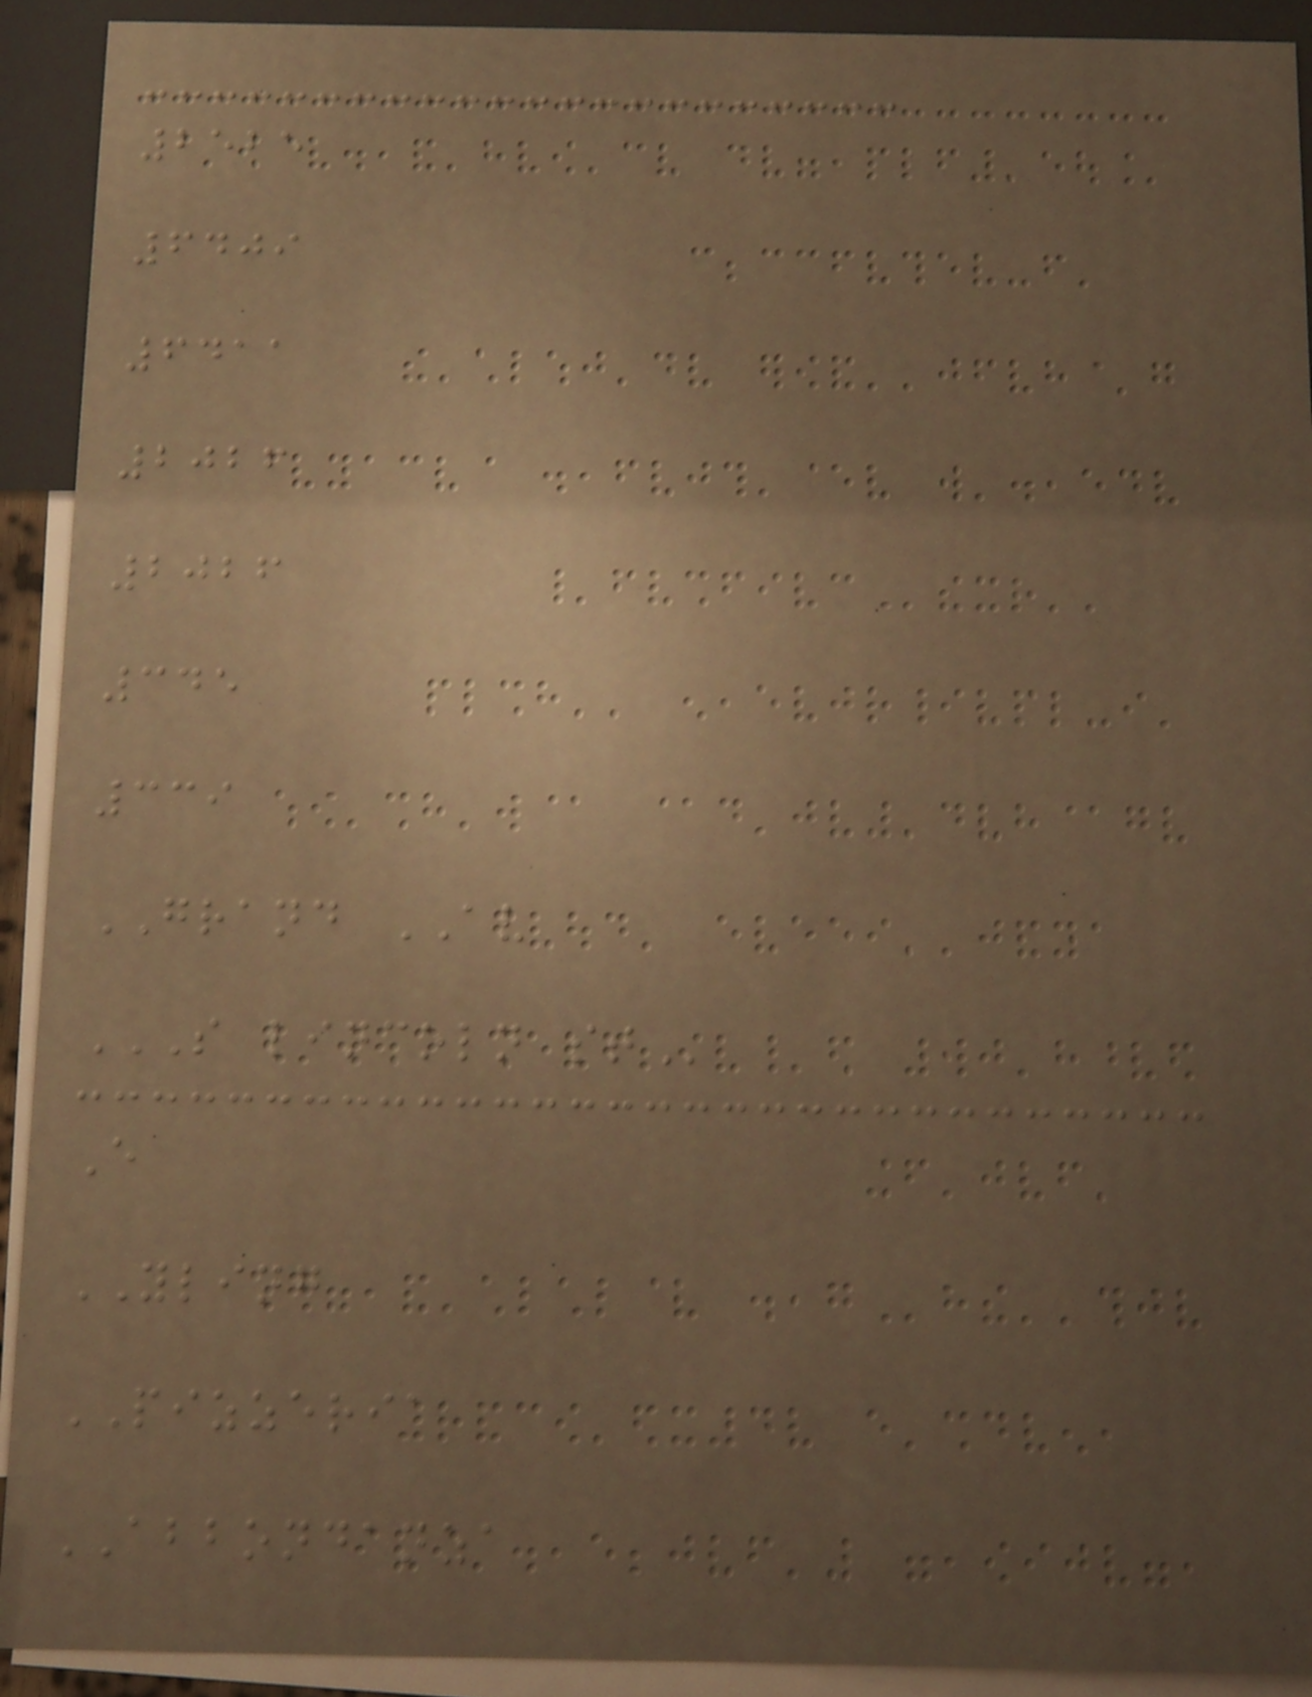2525
6409
6411
2026
2026
345
339
GRAND AV
S LINCOLN ST
E
YLING
PIZZERIA
ABBONDANZA
